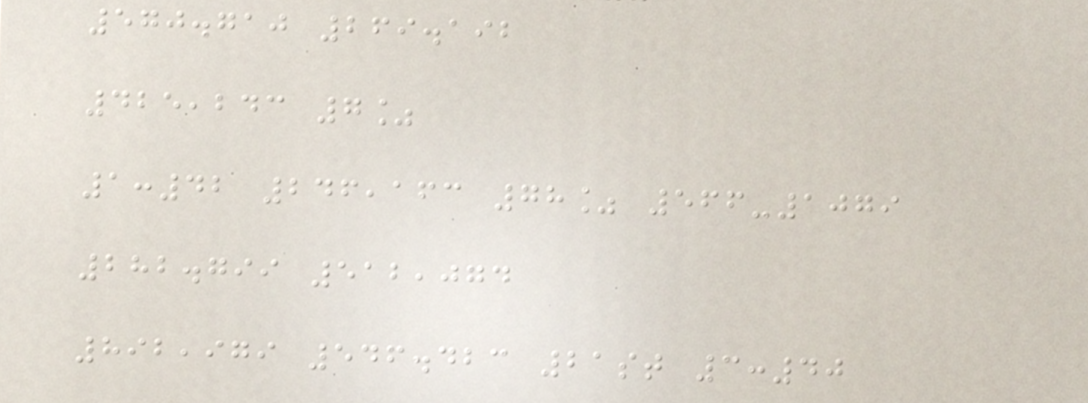570.710 269.192
425,243 7%
1:42 246,163 78% 566-1079
282.799 512,074
892,979 546.423 21st 3:40
